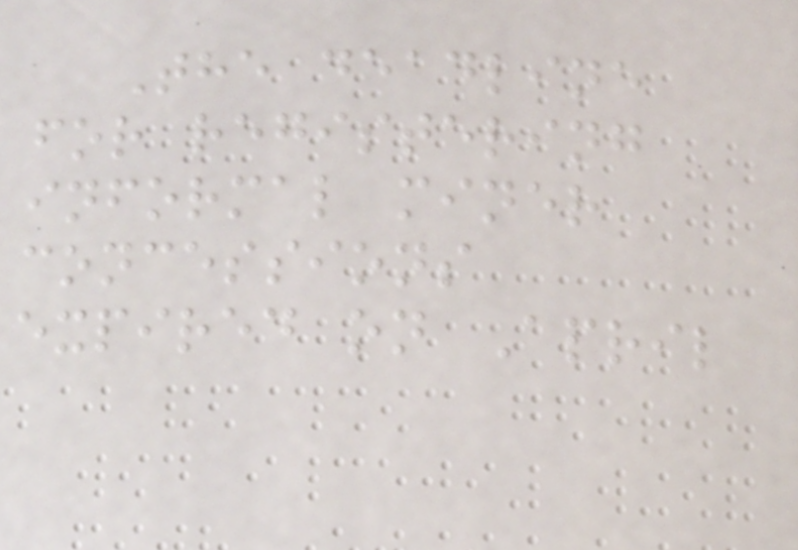The deadline
for registering
informal miner
concessions
expired on April
